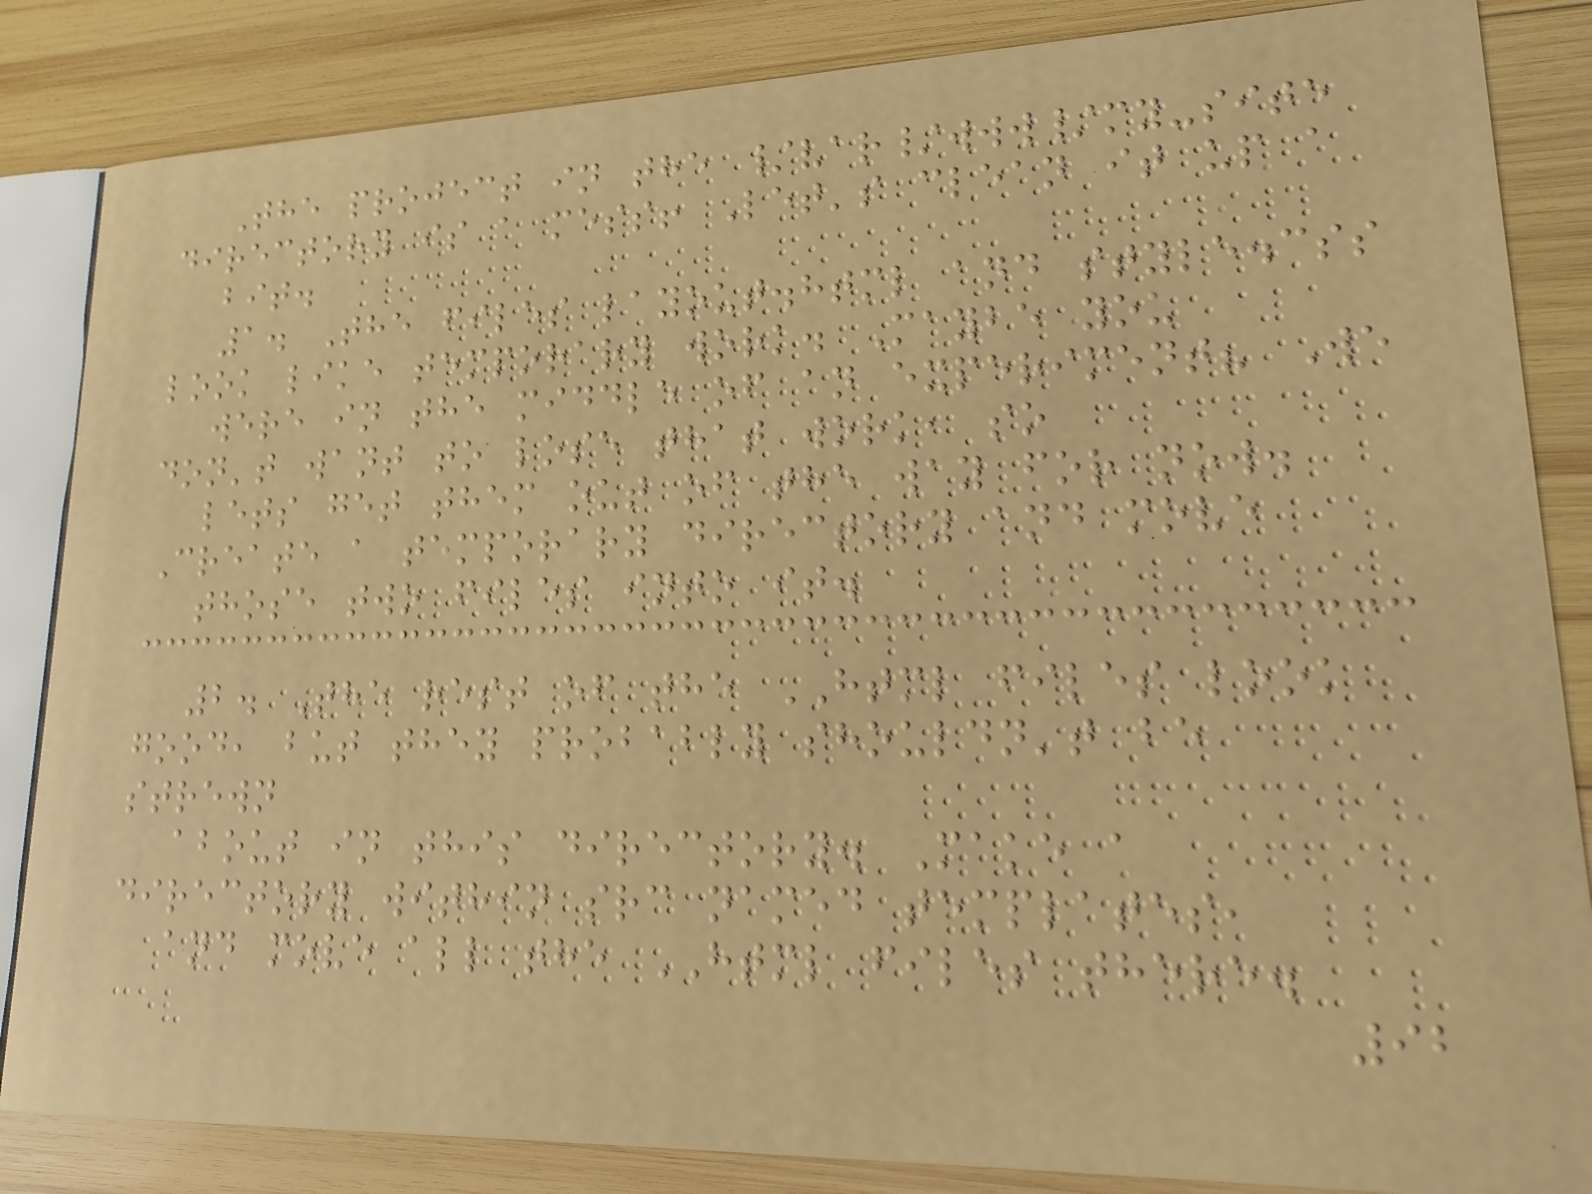The project in the /var/www/my-site
directory is a mess! Let's clean it up a
bit.
1. The files layout.html and style.css
look like temporary work. Maybe you
were in the middle of an experiment? We
don't want to lose that work, so
lets get them out of the way for now.
Create a temporary directory and move
those two files into it.
2. The rest of the HTML files look
good, but they probably shouldn't be
strewn
about in this directory. Make a
directory within src named templates,
and move all the HTML files there.
92
